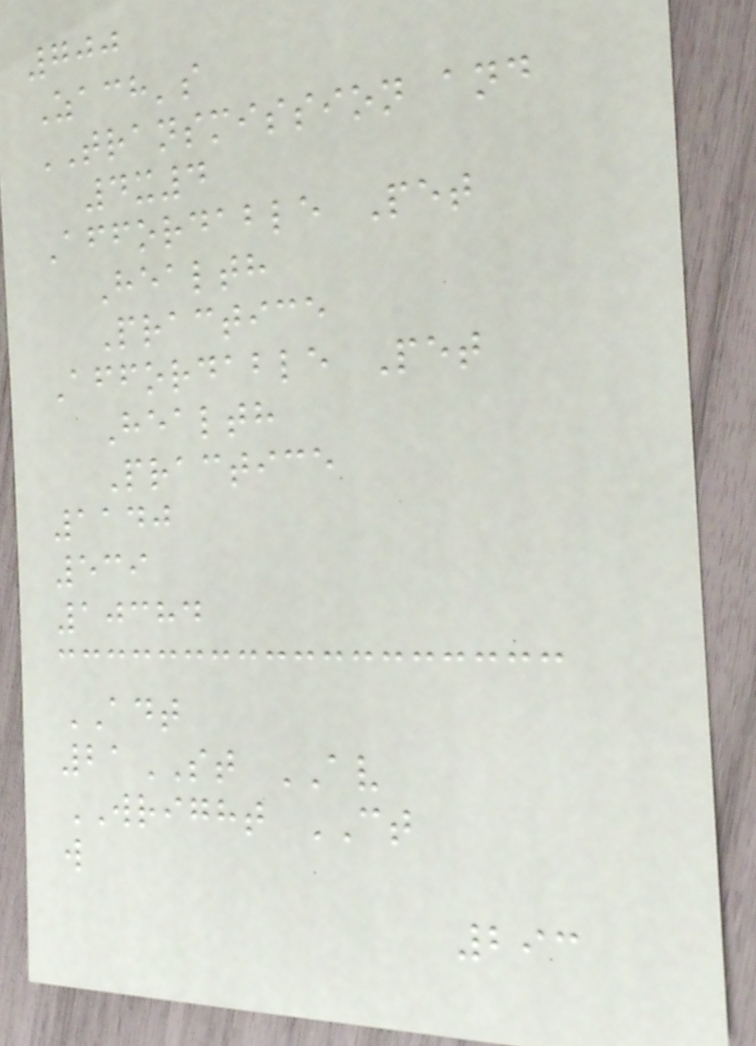700
Zach's
TRANSMISSION and
4x4
Affordable Pet
Health
Practice
Affordable Pet
Health
Practice
1140
539
10384
ADT
21ST AV
WRIGHT CT
w
293
